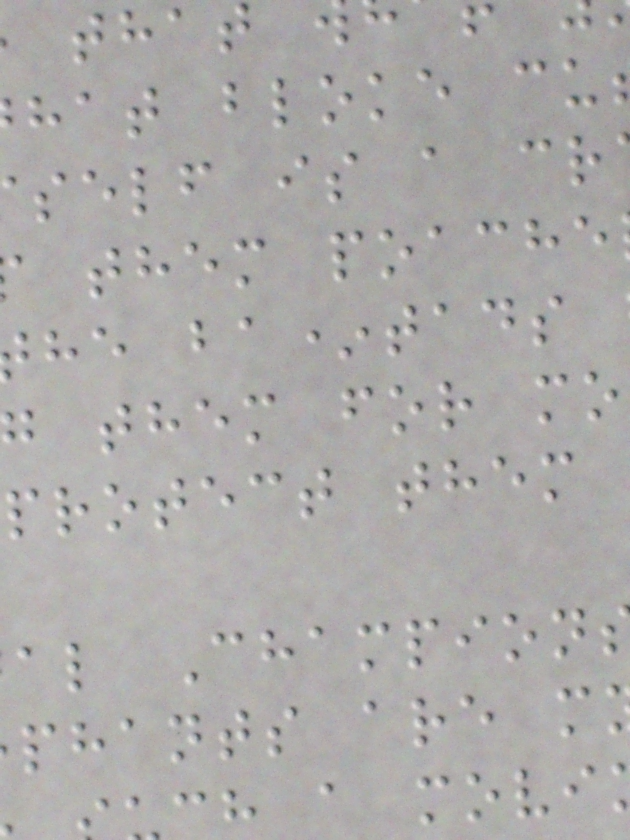hat bloke cu
self is a cr
them poache
he ba*tads
them for mo
protect them
al Champion
phants are m
h a movi
